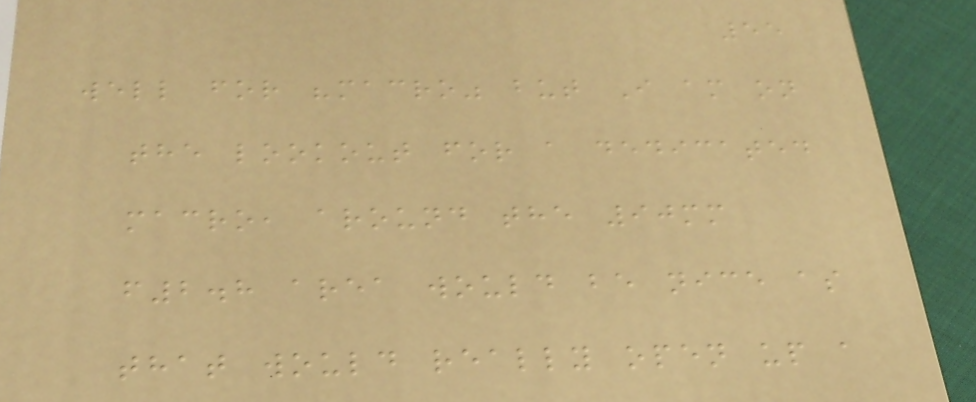55
well for "macro" but I am on
the lookout for a dedicated
macro, around the 90mm
f2.8 area would be nice as
that would really open up a
